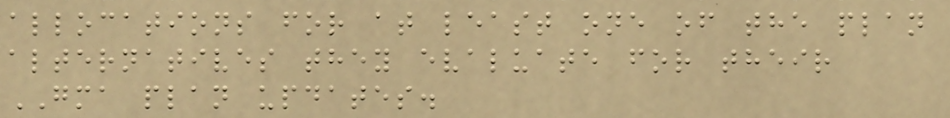allocations for at least one of the plan
alternatives they evaluate for their
GMA plan updates.
